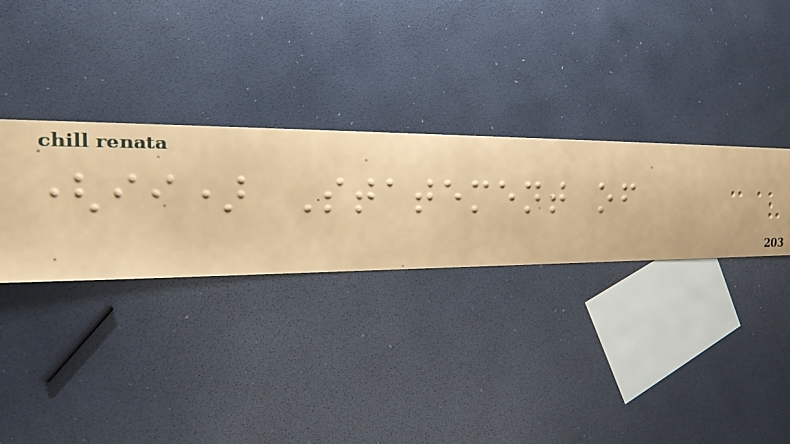(ii) Statement of
